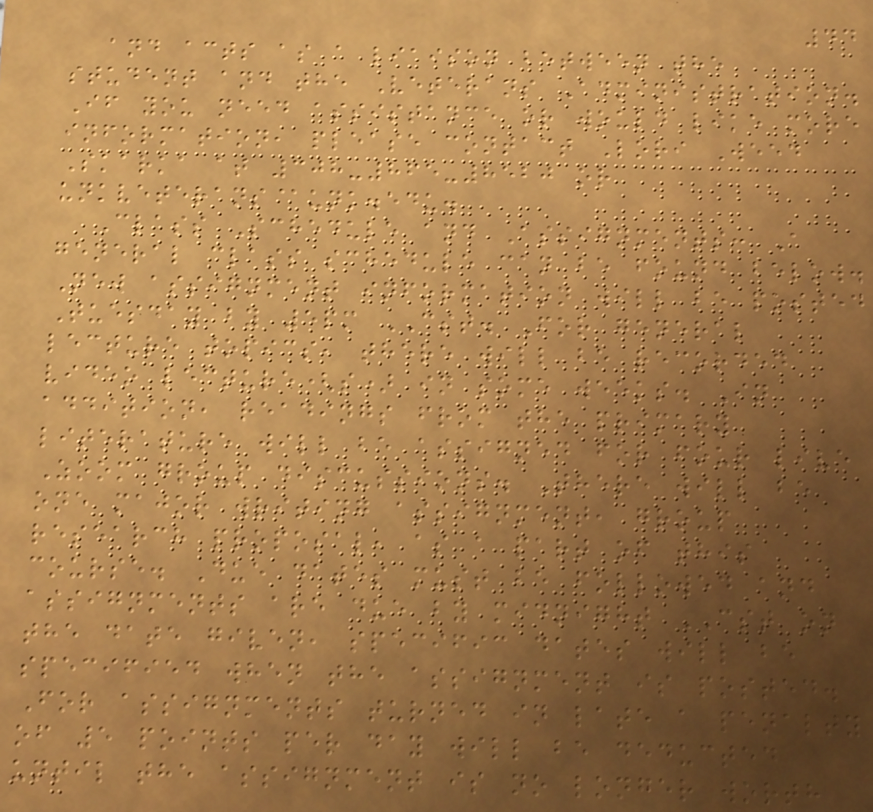44
and acts as a liaison between the
student and the Veterans Administration.
If you need assistance or would like more
information, please contact Lori Weed
Skarka at 308-865-8520 or
unkveterans@unk.edu.
Class Schedule and Assignments: A
general class schedule can be found below.
New assignment information will be posted
Tuesday by 5pm CST. For general
lecture topics, there will be recorded
video lecture(s) in some weeks. In
addition, readings from the primary
literature will be assigned for four live
Zoom group discussions. There will be
one major writing assignment, group
research proposal, as a part of this
course. Due dates must be followed and
assignments are due by midnight CST on
the date given, specific dates will be
specified when the assignment is posted.
For assignments turned in late a penalty
of 5 points per day will be deducted
until the assignment is no longer worth
